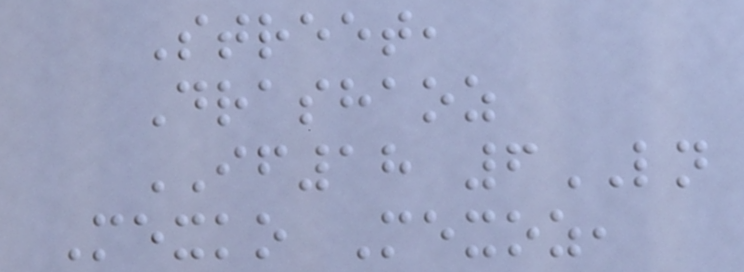Street,
Drashaoz
IF18 6LN
Mexko Mexoz,
